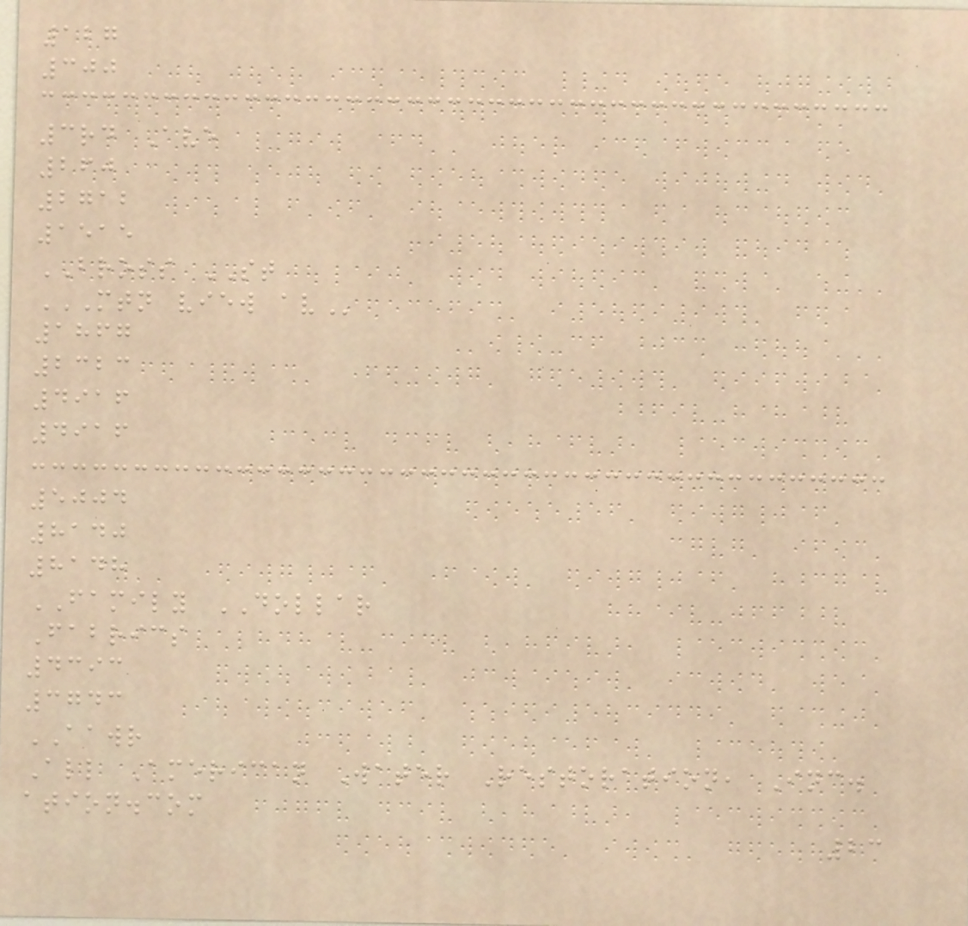127
300
3rd Ave
260
2712
1515
BROSS ST
MTN VIEW AV
1867
2323
4916
4916
5004
8140
8148
FAMILY DOLLAR
Fabrics
4393
3743
AAWR
All American Water Restoration, Inc.
ation.com
23
